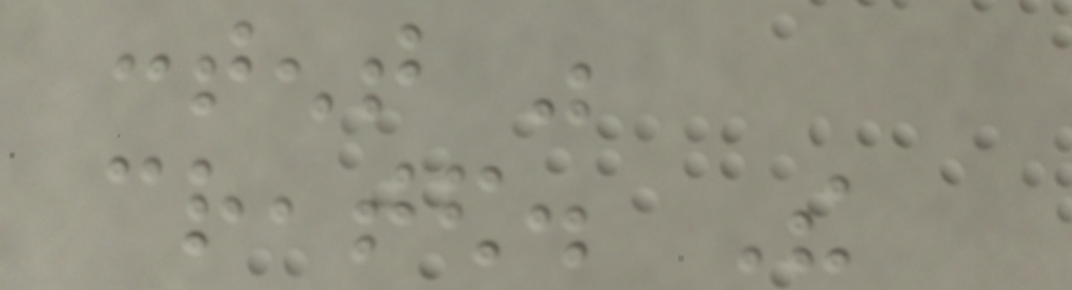content was
created. The
